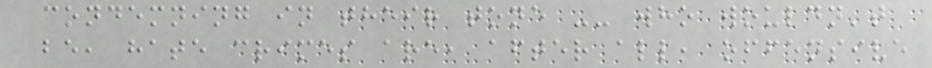condemning in their tone -- who wouldn't
be, hate crimes are, after all, offensive
